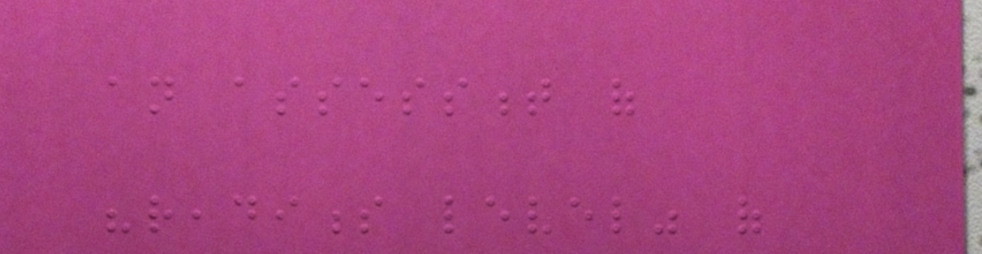an assessment of
"readiness level" of
